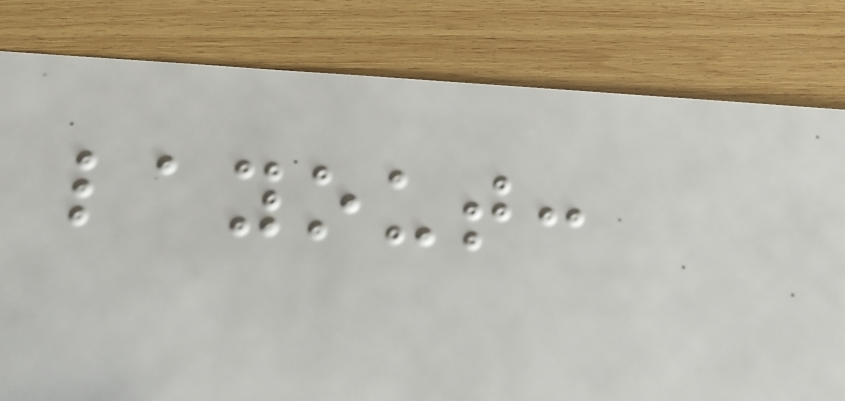layout:
